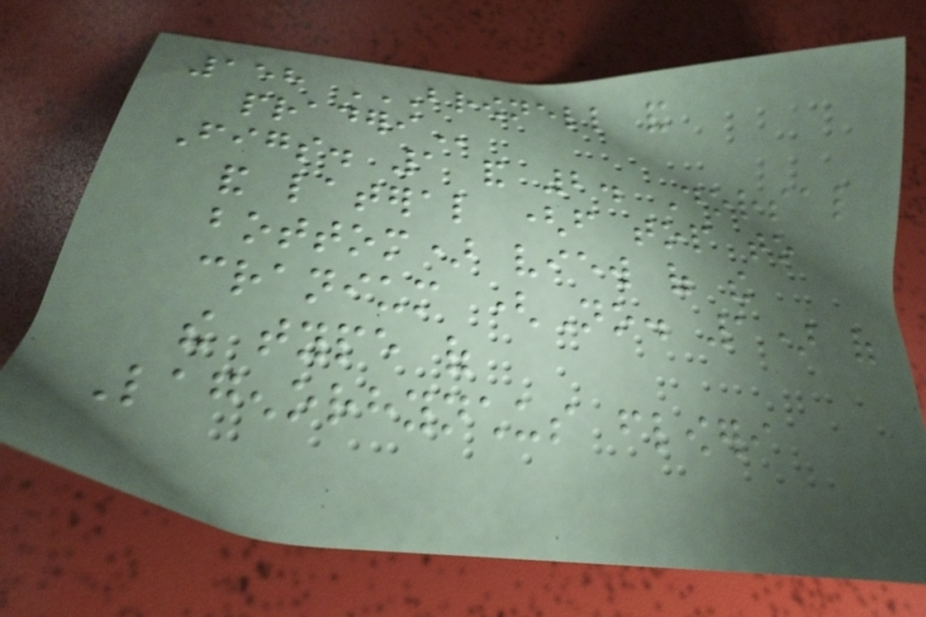158 BROWNELL AND
PRADERI
Figs. 1 and 2. Dorsal
and lateral (from top to
bottom) view of the
cranium (No. 1) of
the type of
Lagenorhynchus floweri
